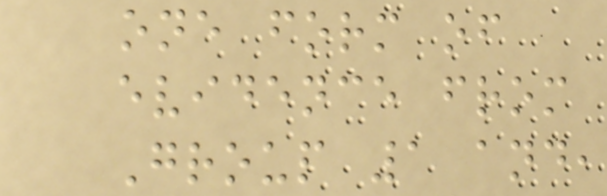one form of
evidence from
Group 1 and,
